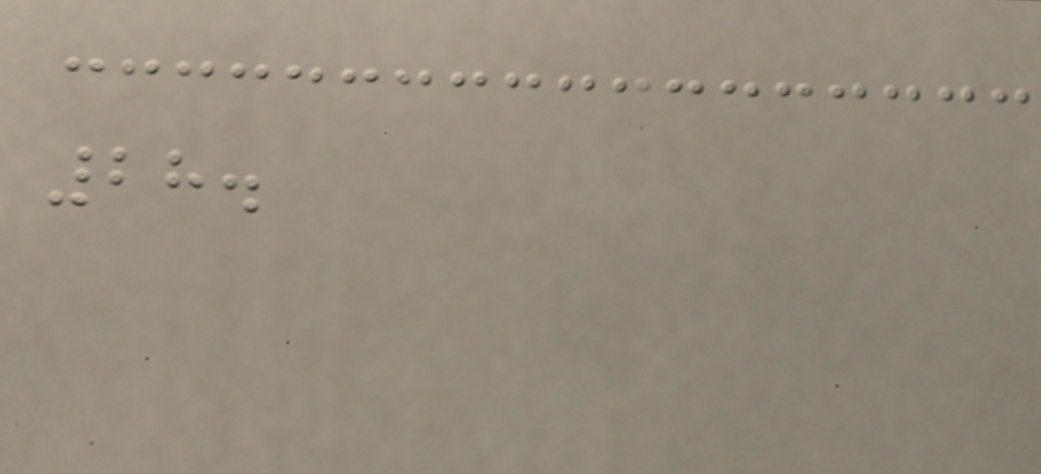28.
